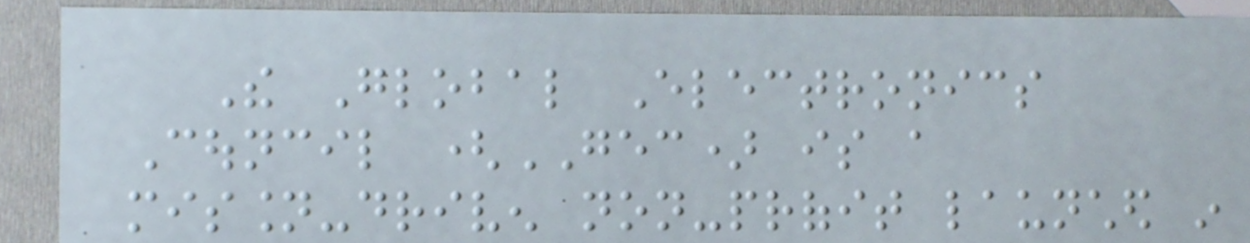The Global Electronics
Council (GEC) is a
mission-driven non-profit launched in
